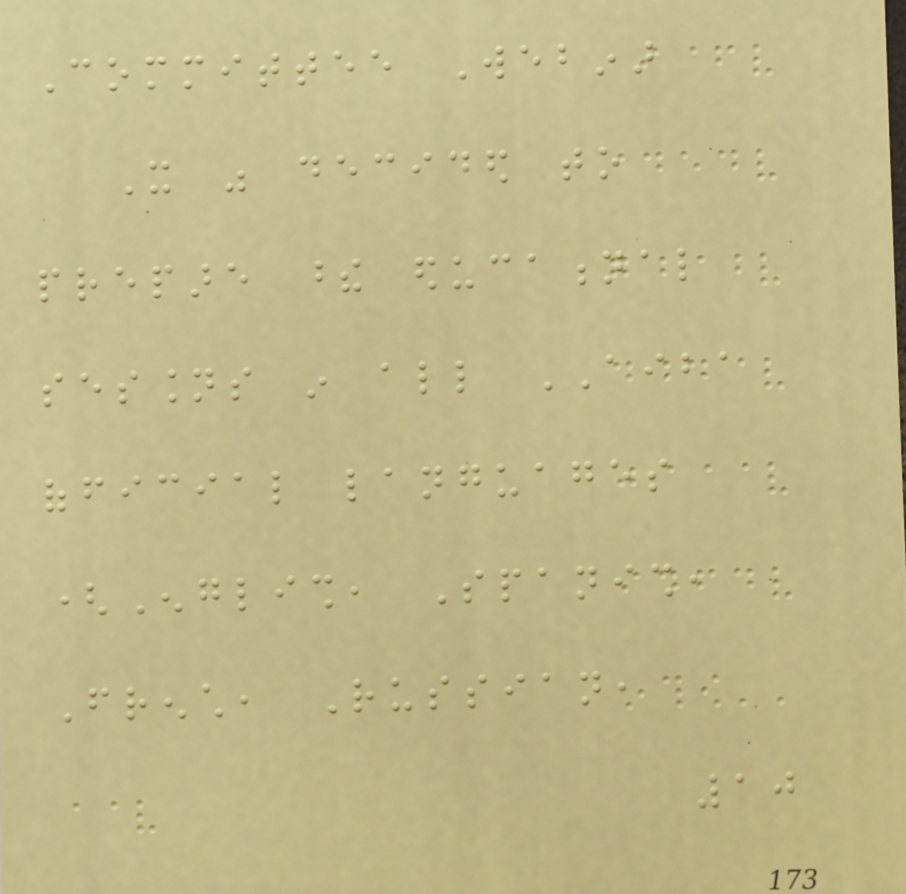Committee Webinar
It was decided to
prepare these educational
sessions in all AIBA
official languages
(English, Spanish,
French, Russian,
10
